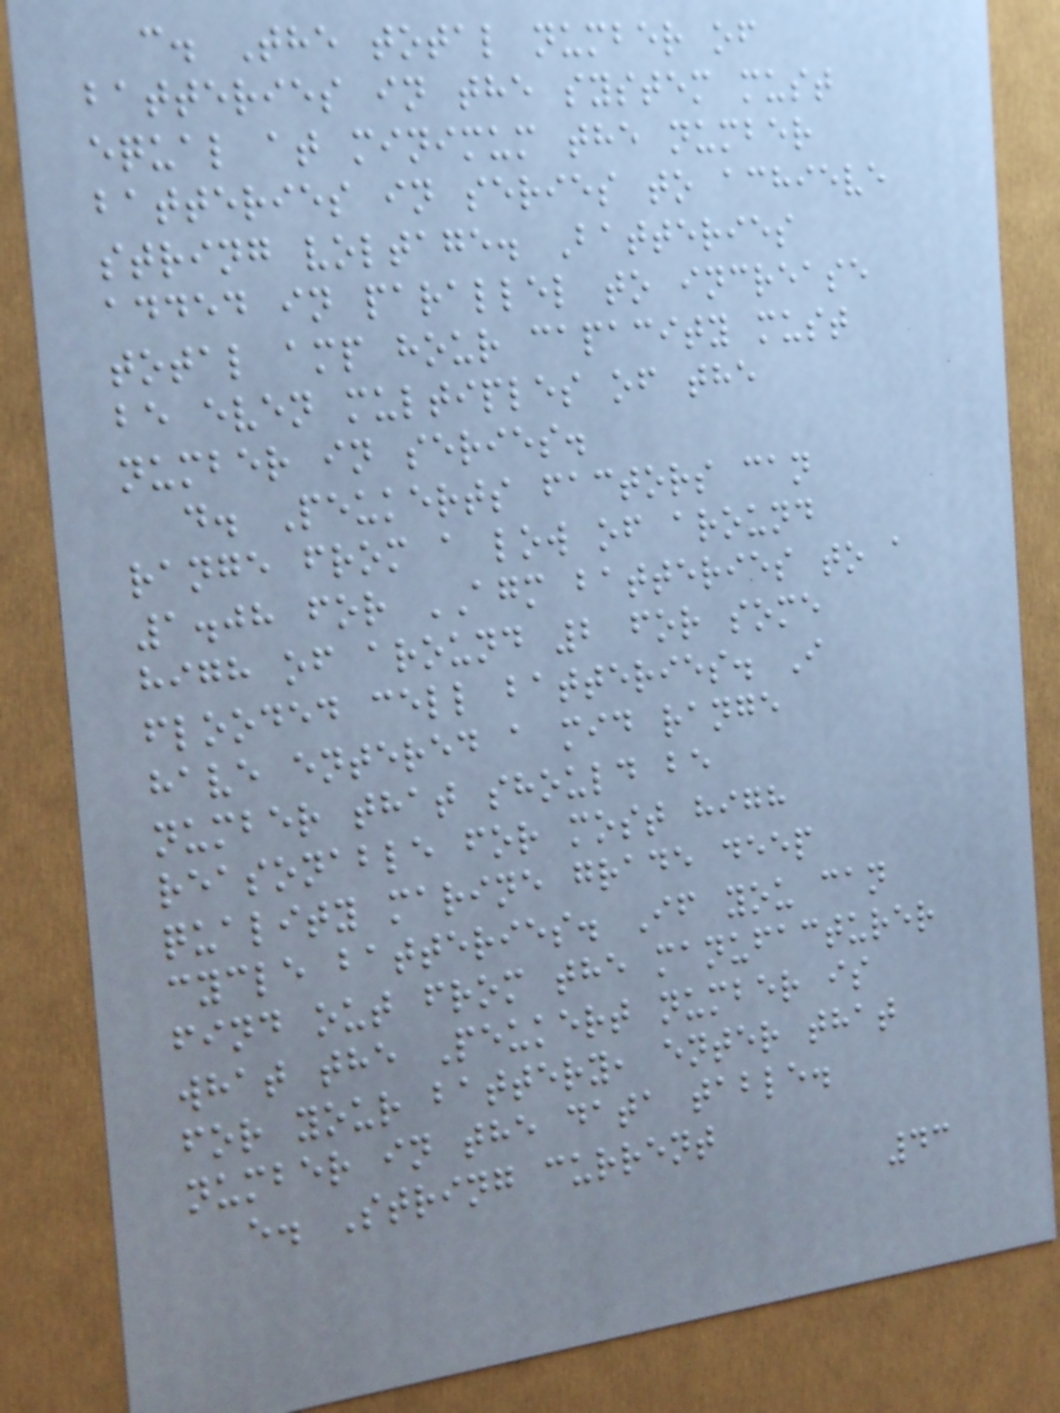c. The total number of
batteries in the system must
equal at minimum the number
batteries in series to achieve
string voltage. Batteries
added in parallel to increase
total amp hour capacity must
be even multiples of the
number in series.
d. Peukerts factors can
range from a low of around
1.08 for AGM batteries to a
high of around 2 for some
flooded cell batteries. I
have entered a mid range
number that should be
reasonable for most high
quality marine grade deep
cycle batteries. If you can
find out from the manufacturer
what the Peukert number is
for your battery, enter that
number in the data table.
e. String current
43
